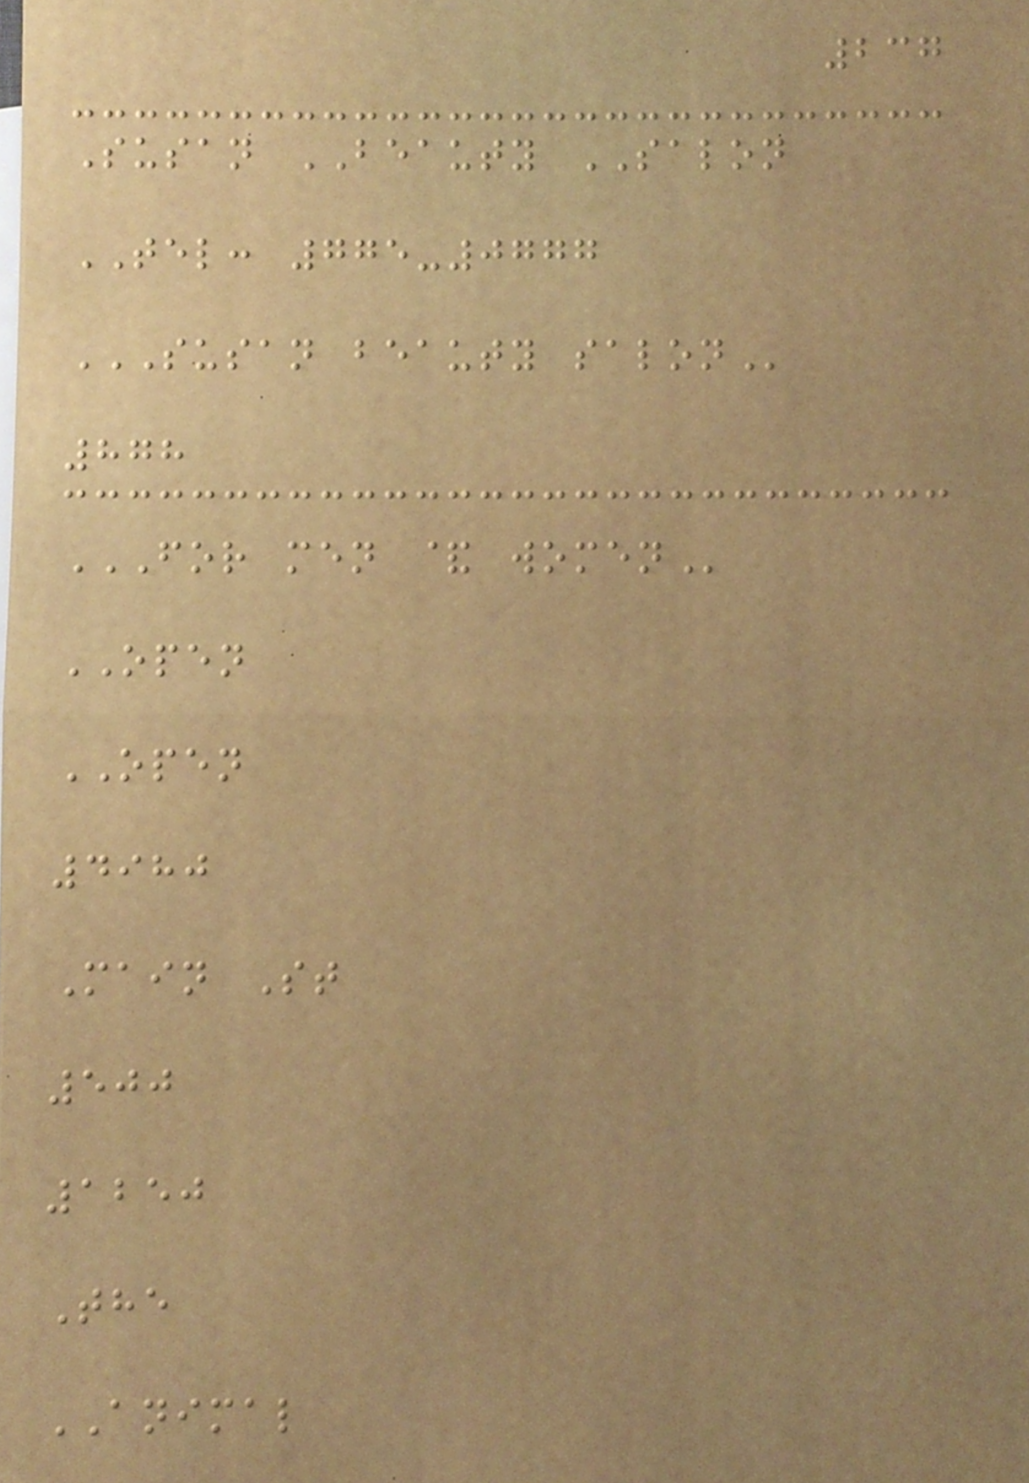237
Susan BEAUTY SALON
TEL: 775-0777
SUSAN BEAUTY SALON
878
FOR MEN & WOMEN
OPEN
OPEN
4980
Main St
500
1250
The
ANIMAL
